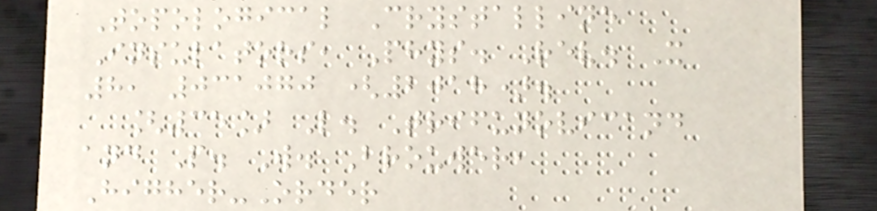Topological Crystalline
Insulators, Phys. Rev. X
8, 031070 (2018).
[35] L. Trifunovicand
and P. W. Brouwer,
Higher-Order
